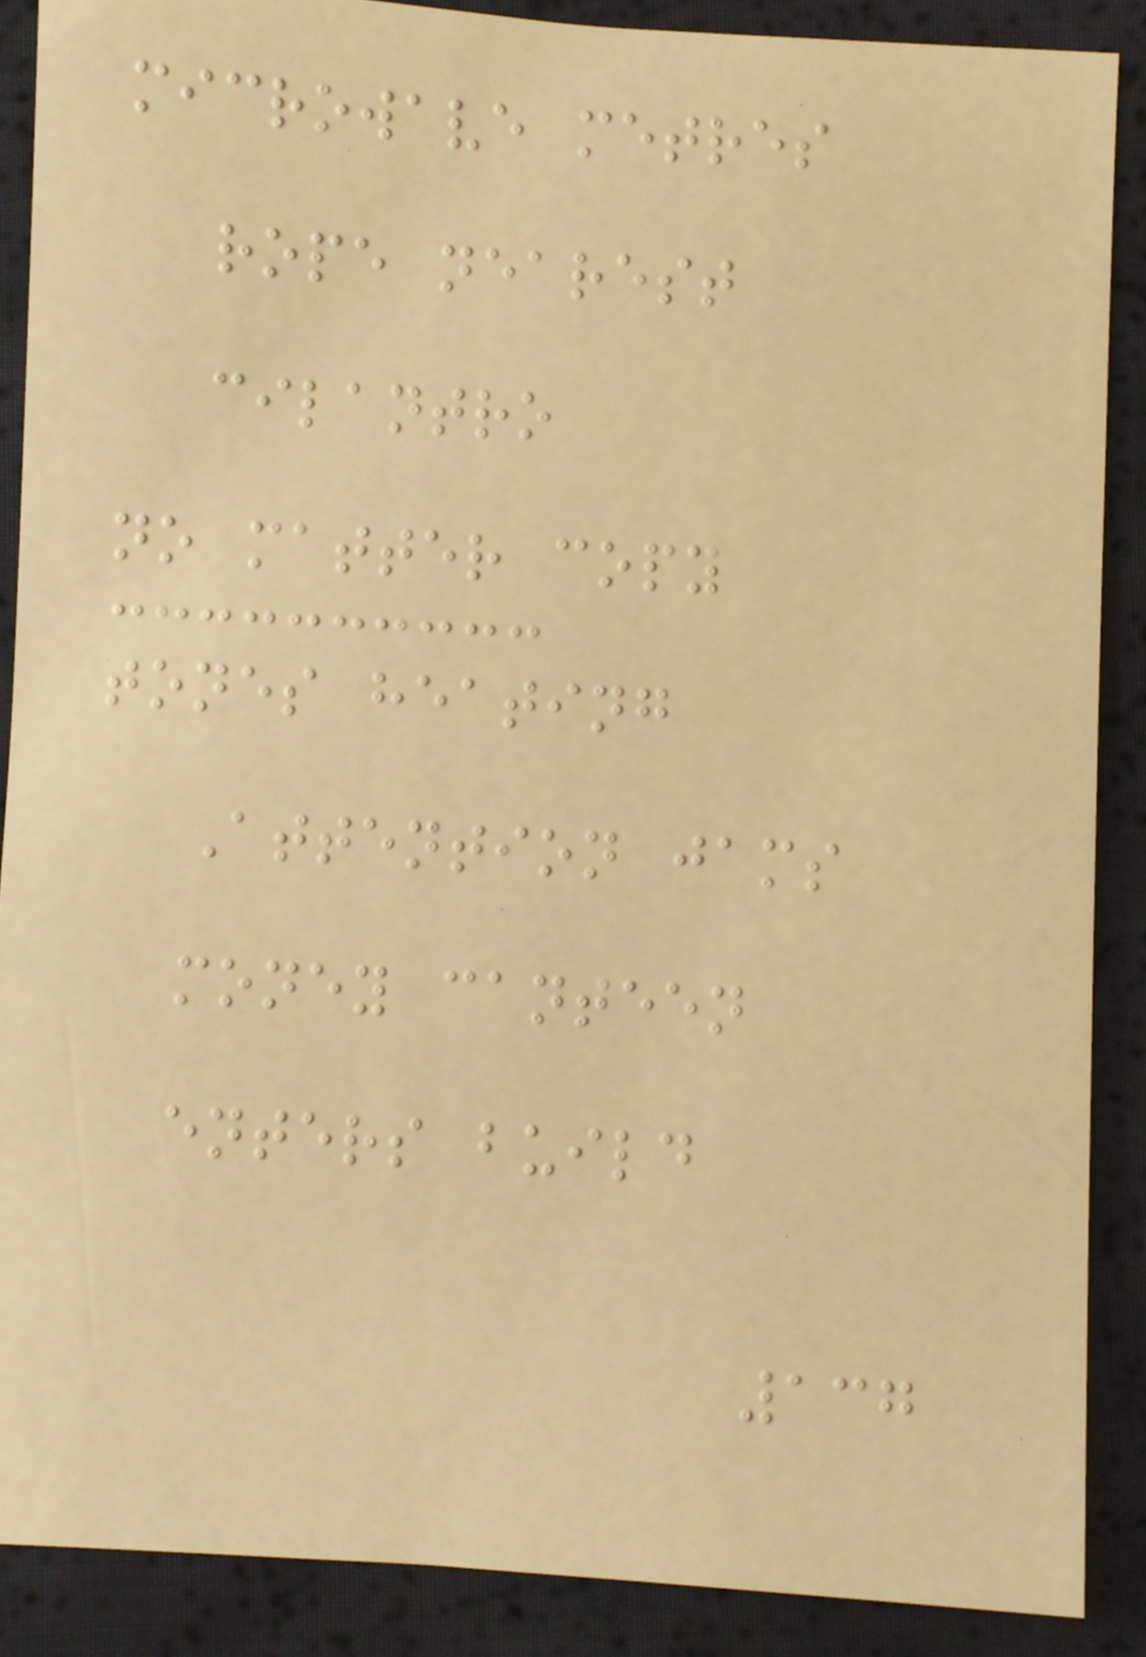microwave metres
rope nearest
cilantro
no matter copy
tones heating
Attention jams
money canteen
enters build
137
